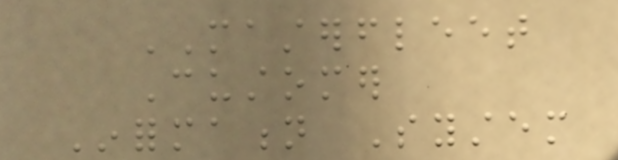MASTERFLEET
Customer
Information System
